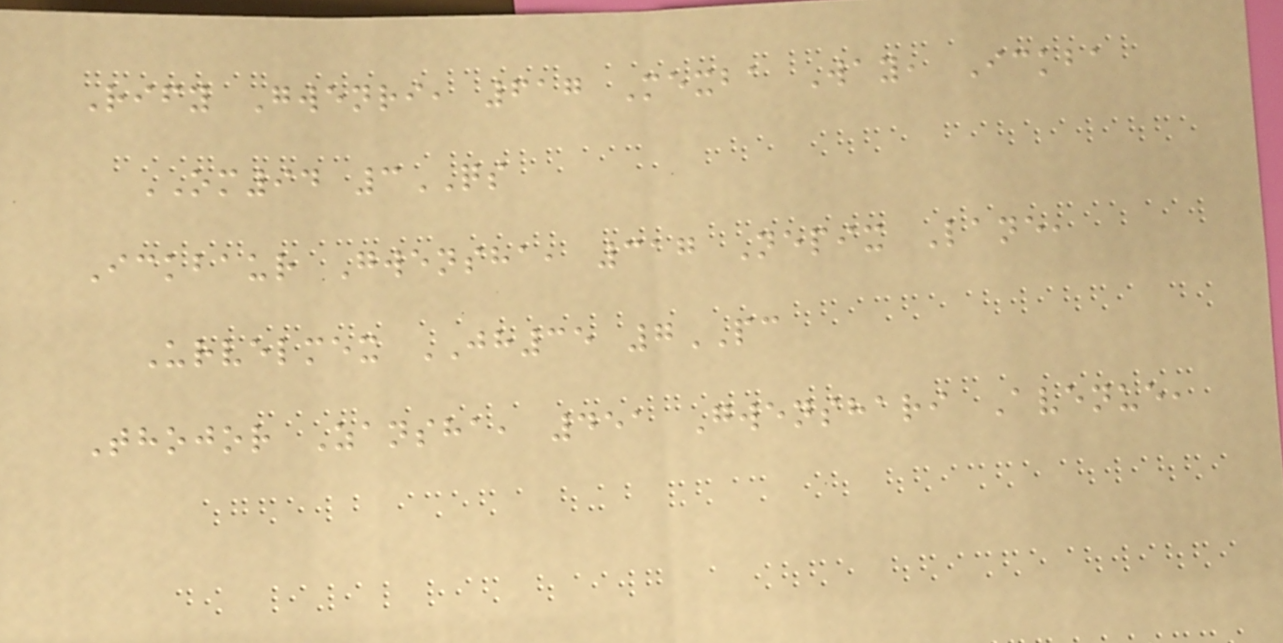Rify Gwenri, 617 Mexba Way, Ickba
OM94 3QS
Ickbaur Gwensha, 317 Nepix Lane,
Urvelmex JH35 7PC
Thojor Zansha, 451 Gwenshari Avenue,
